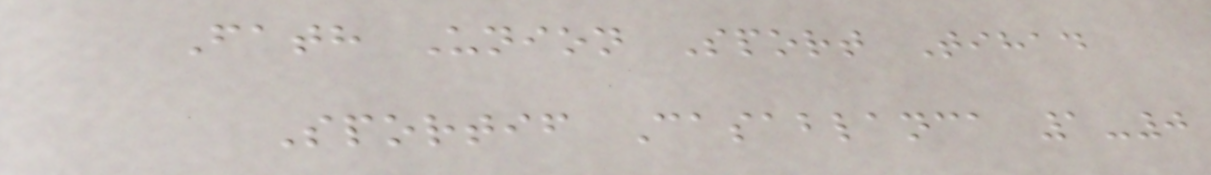Fath Union Sport Tihad
Sportif Casablanca 1-0
